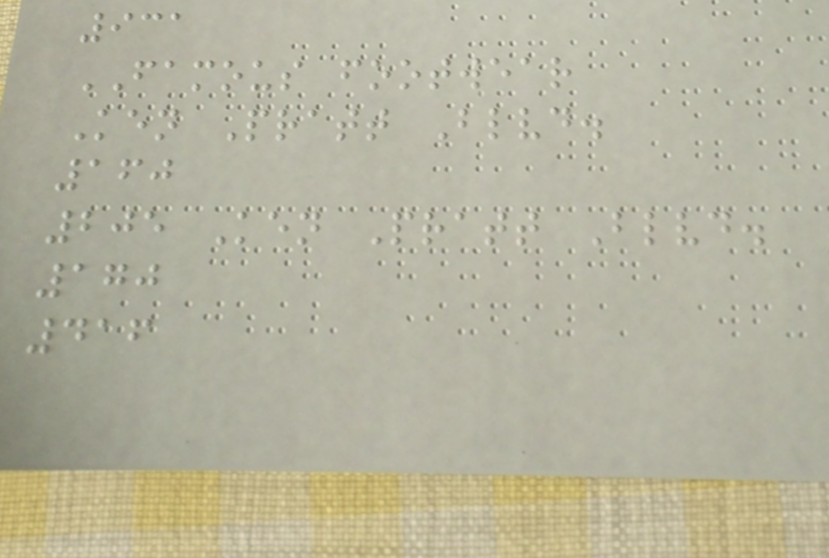931
FAMOUS footwear
Ken Pratt Blvd.
160
205 Ken Pratt Blvd.
170
416
